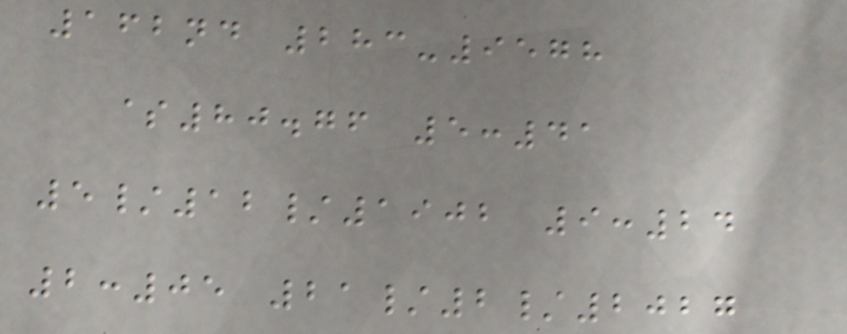162nd 283-9578
$80.76 5:41
5/12/1902 9:24
2:05 21/2/2027
